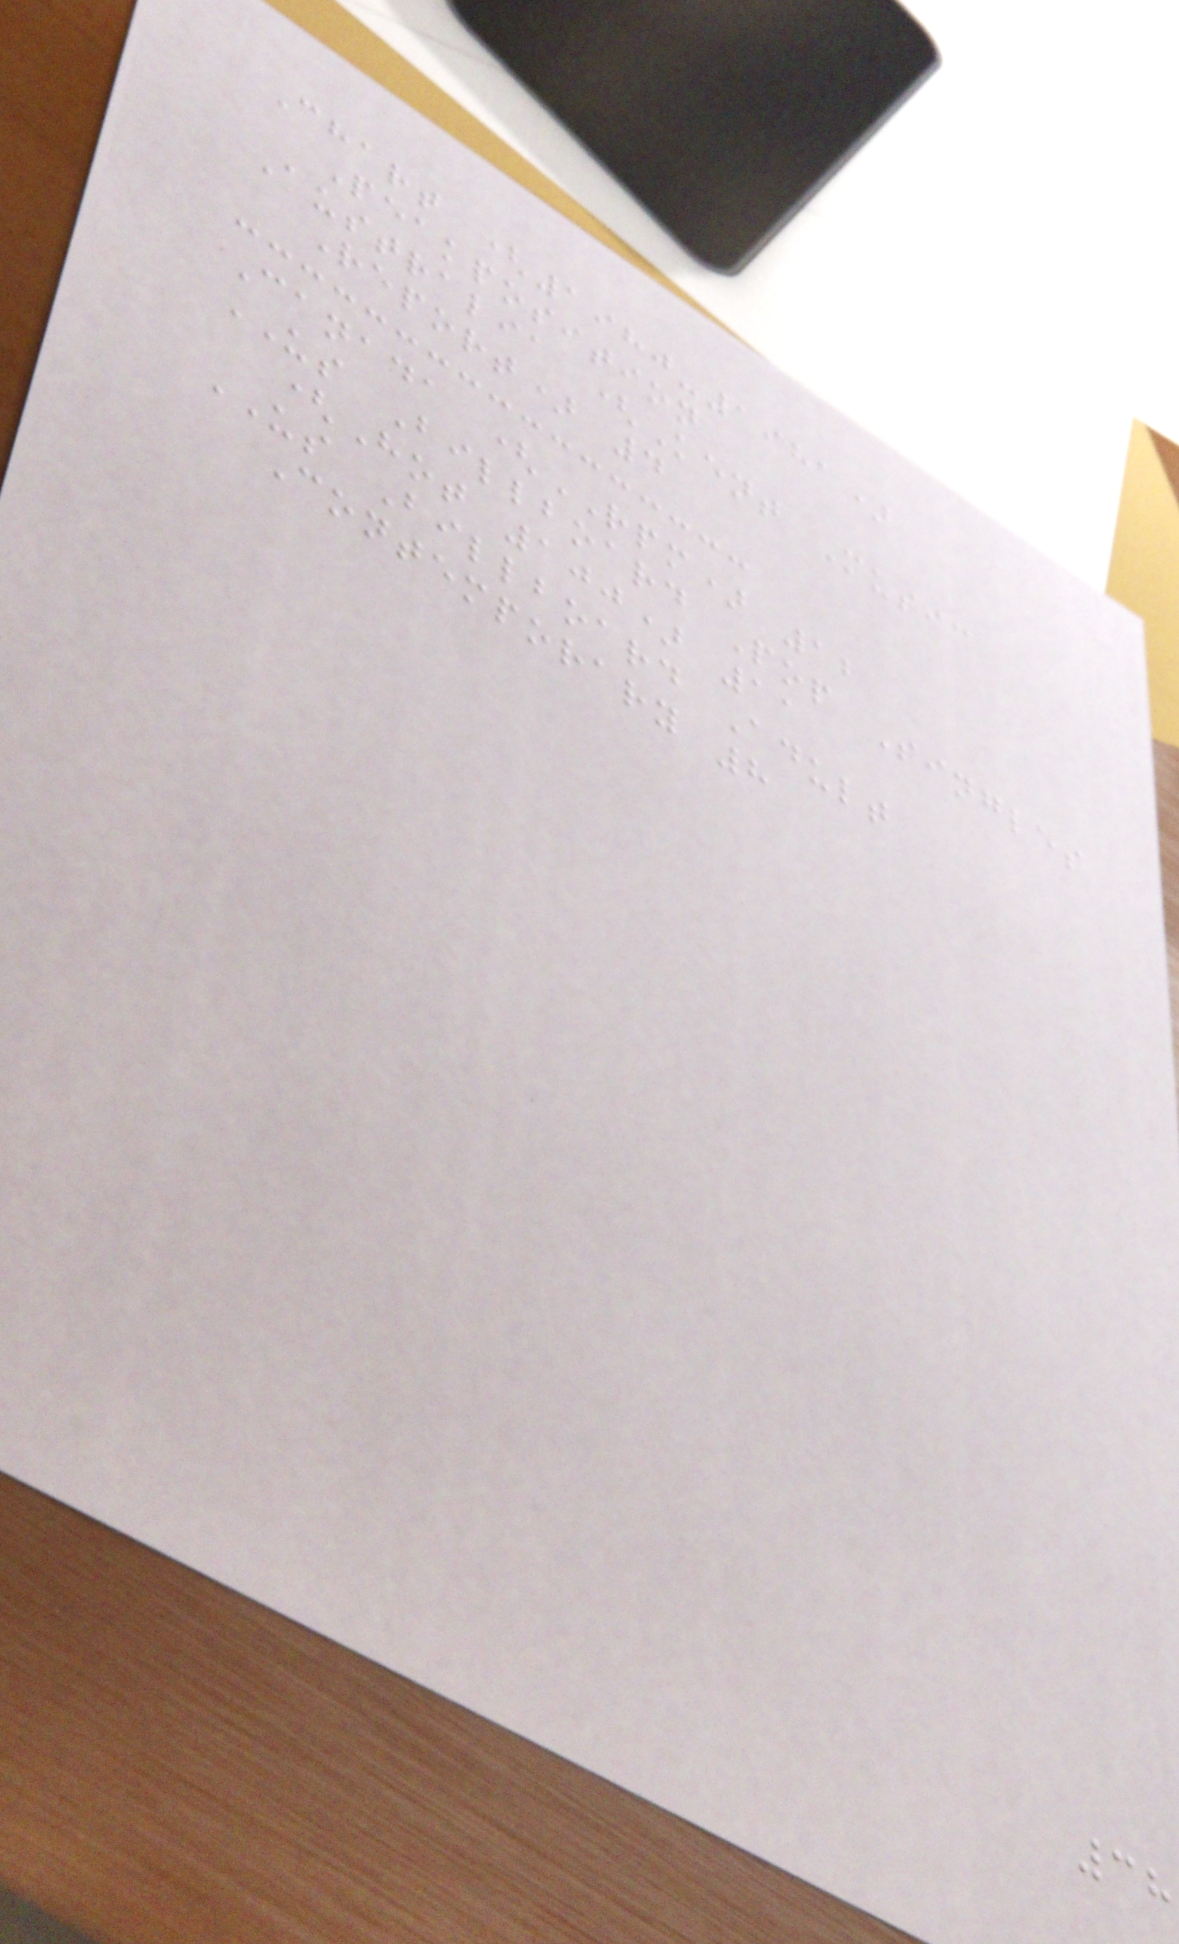Chart (1980-1981)
Peakposition
Australia (Kent Music
Report) 4
Canada (RPM) 12
US Billboard Pop Singles
(Hot 100) 11
US Billboard Adult
Contemporary 8
38
